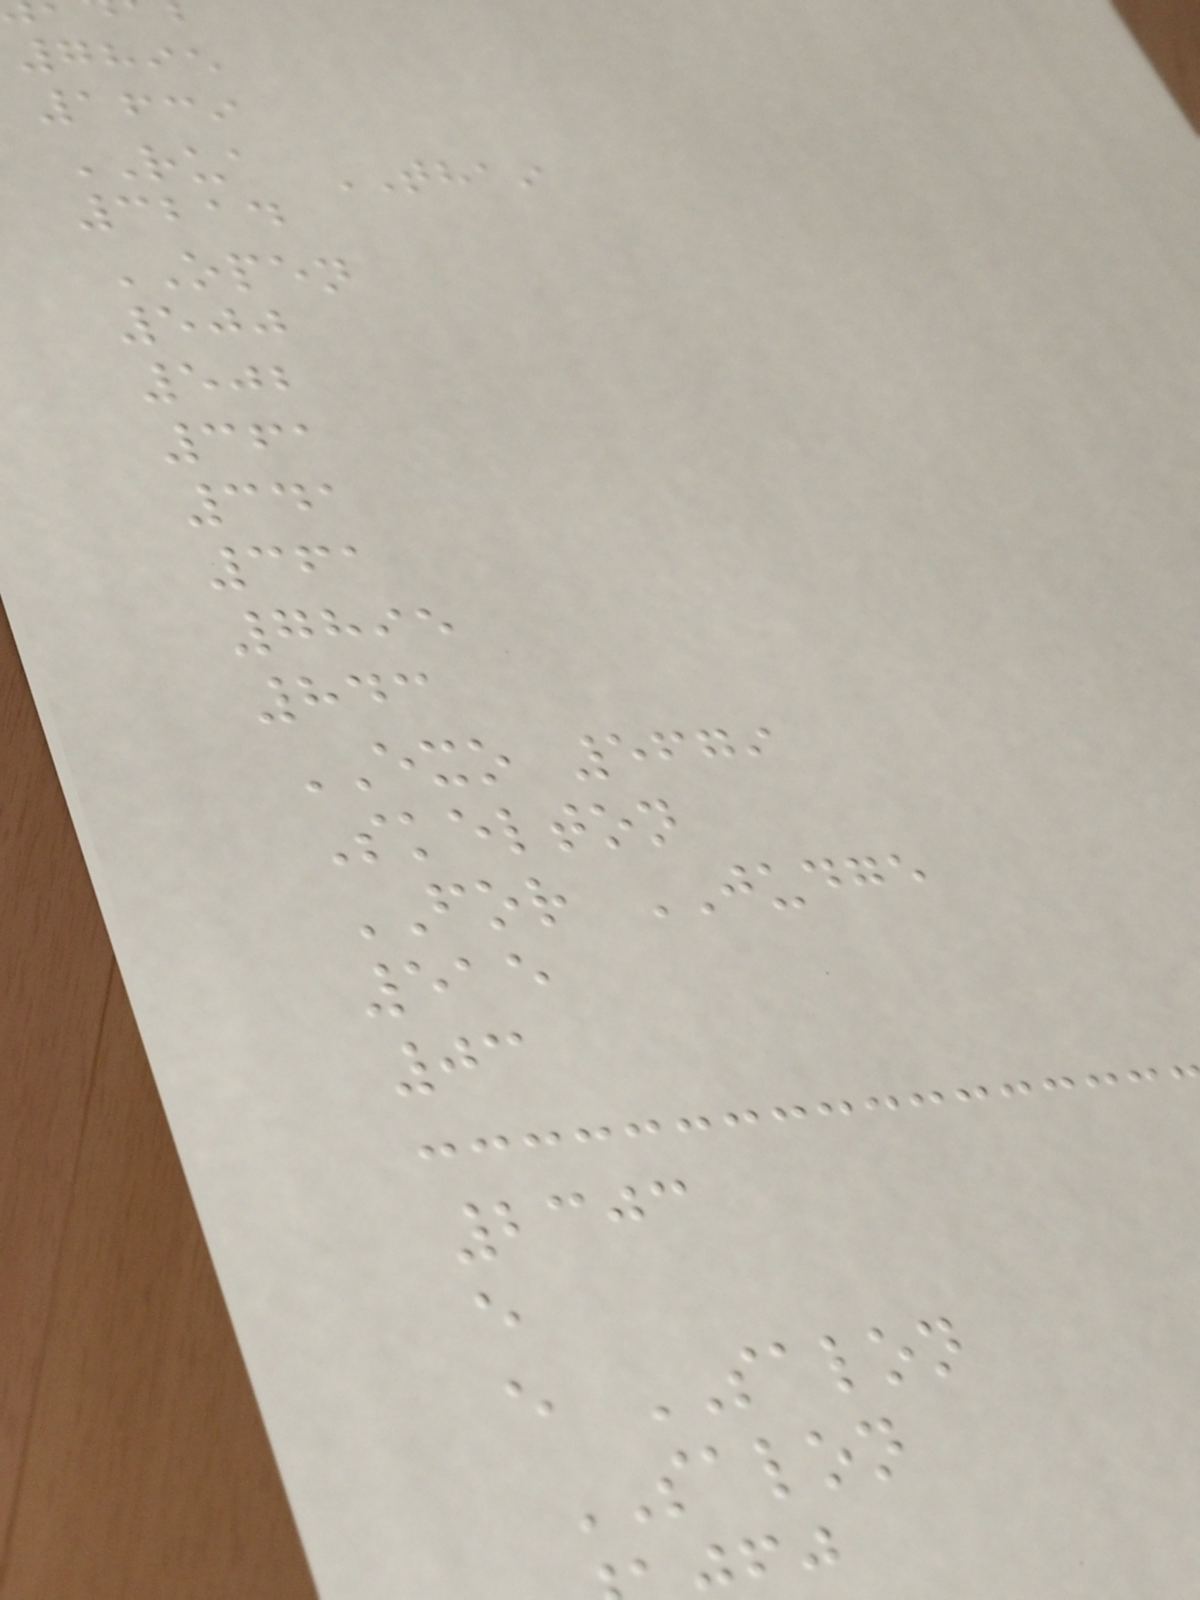7895
1639
RUA THAI
3214
OPEN
500
502
361
341
361
7895
843
EXO 5679
Skelton
FOR JUDGE
515
03
2303
e
e SALON
SALON
